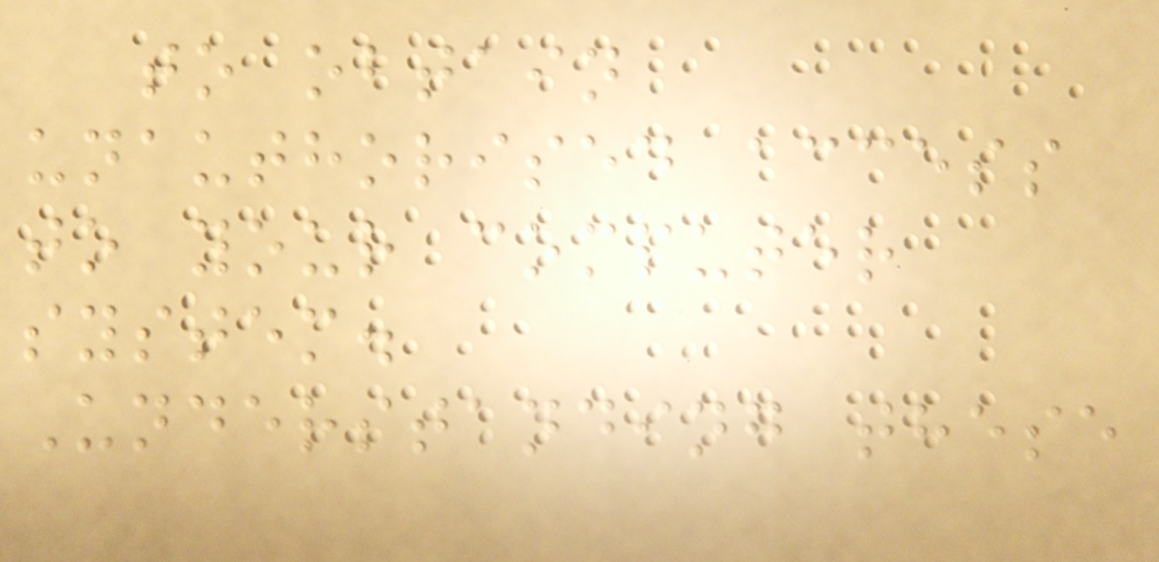to obtain
unauthorised access
to your computer
system.
Understanding these
